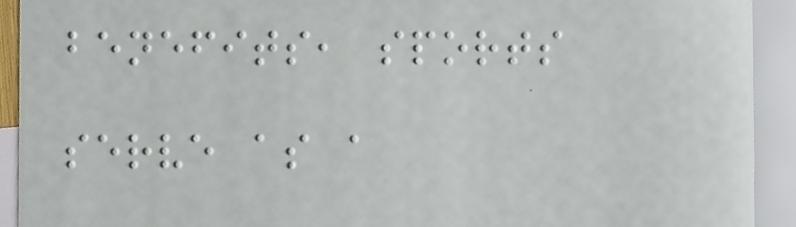benefits, sports
serve as a
